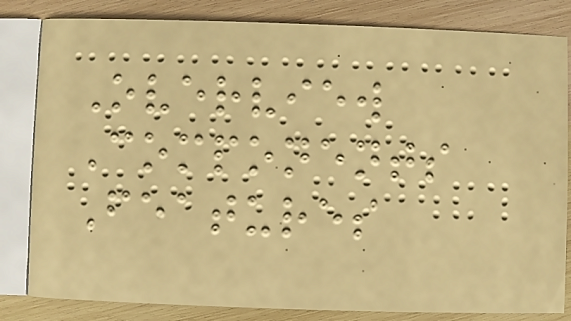Overview
Components
Features
